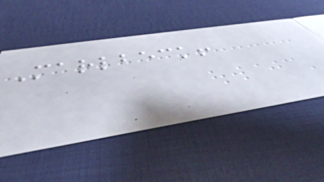Marlbeck!
